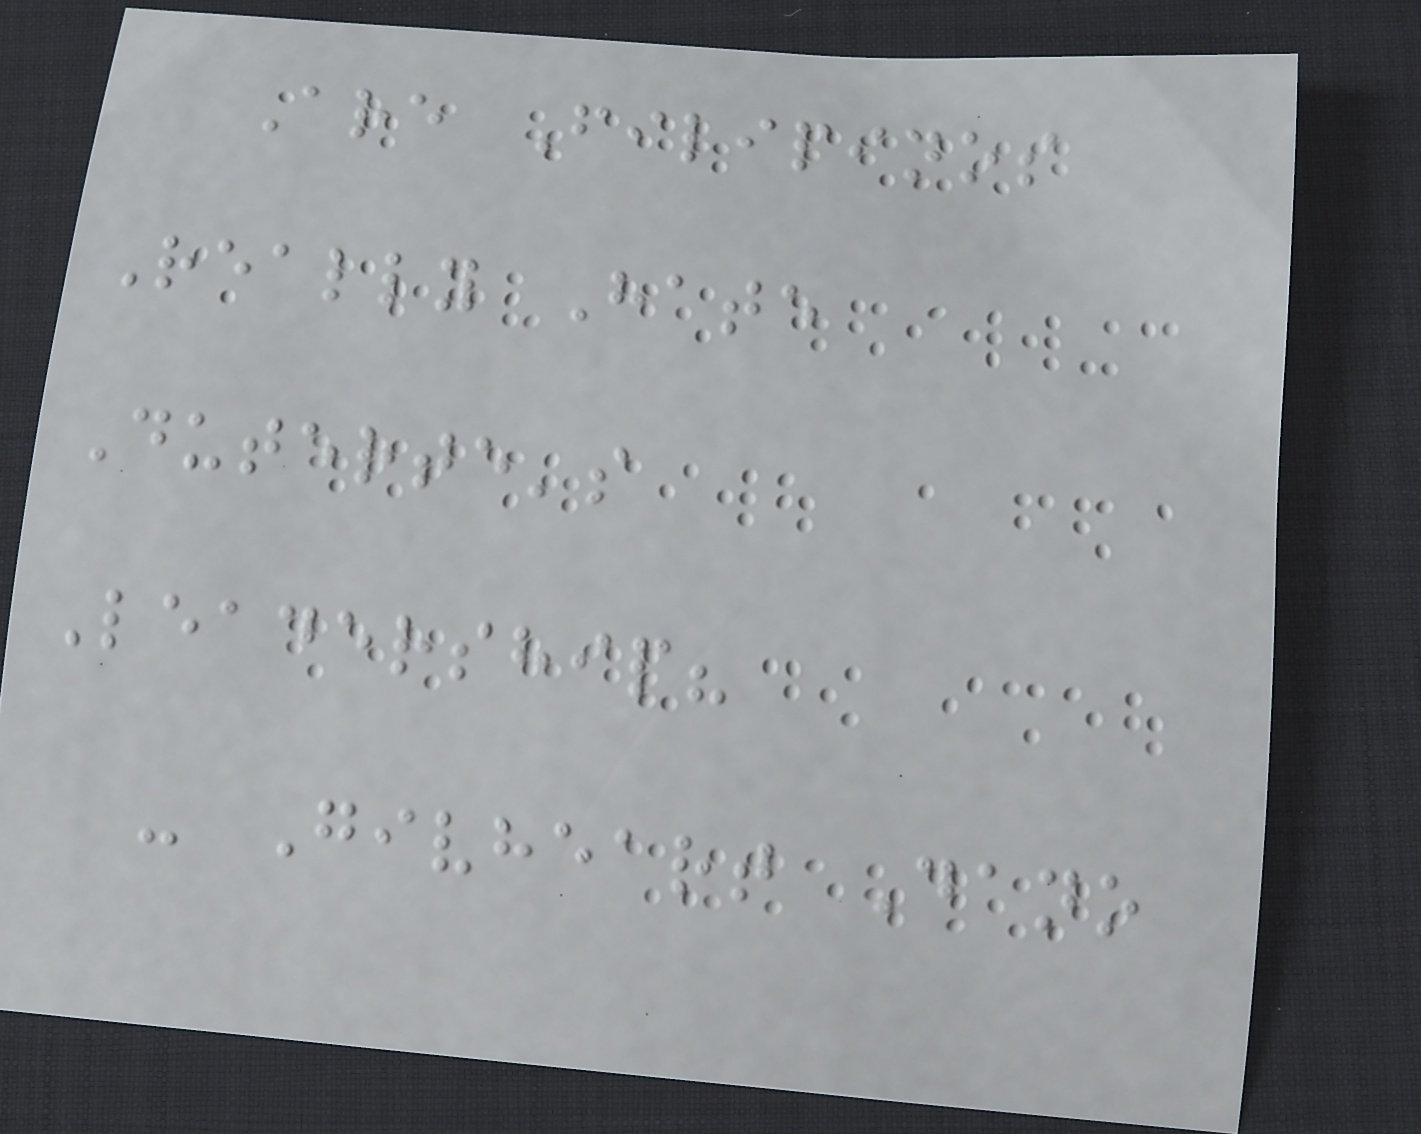Are Filipinos
Really Hate
Duterte's
Leadership?
- Givheart Dano
